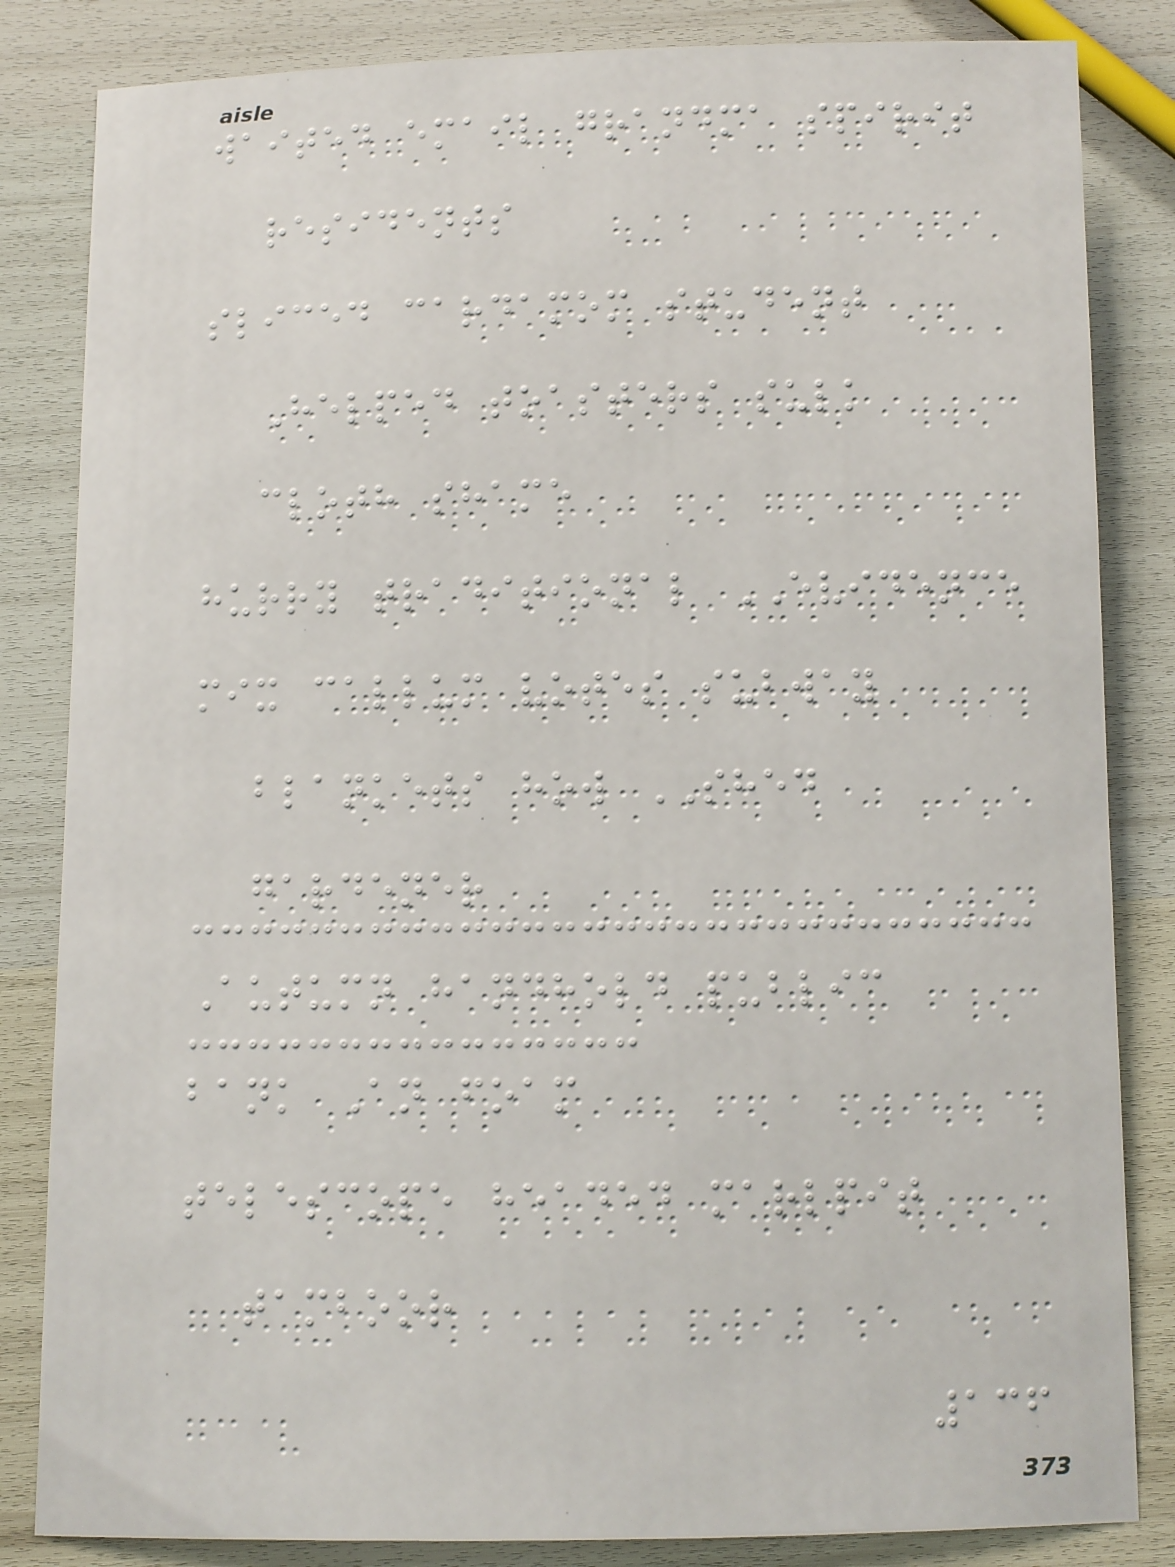waited email grandma spirit
residents
sliced cardamom student
Helped toasters sulk
cloth shame
hurry traditional EVIDENCE
mix callum votes subway
blankets how SHED
gardener
Autumn handhold public
bank An foam
telescope headed marlpit
tamboor
136
